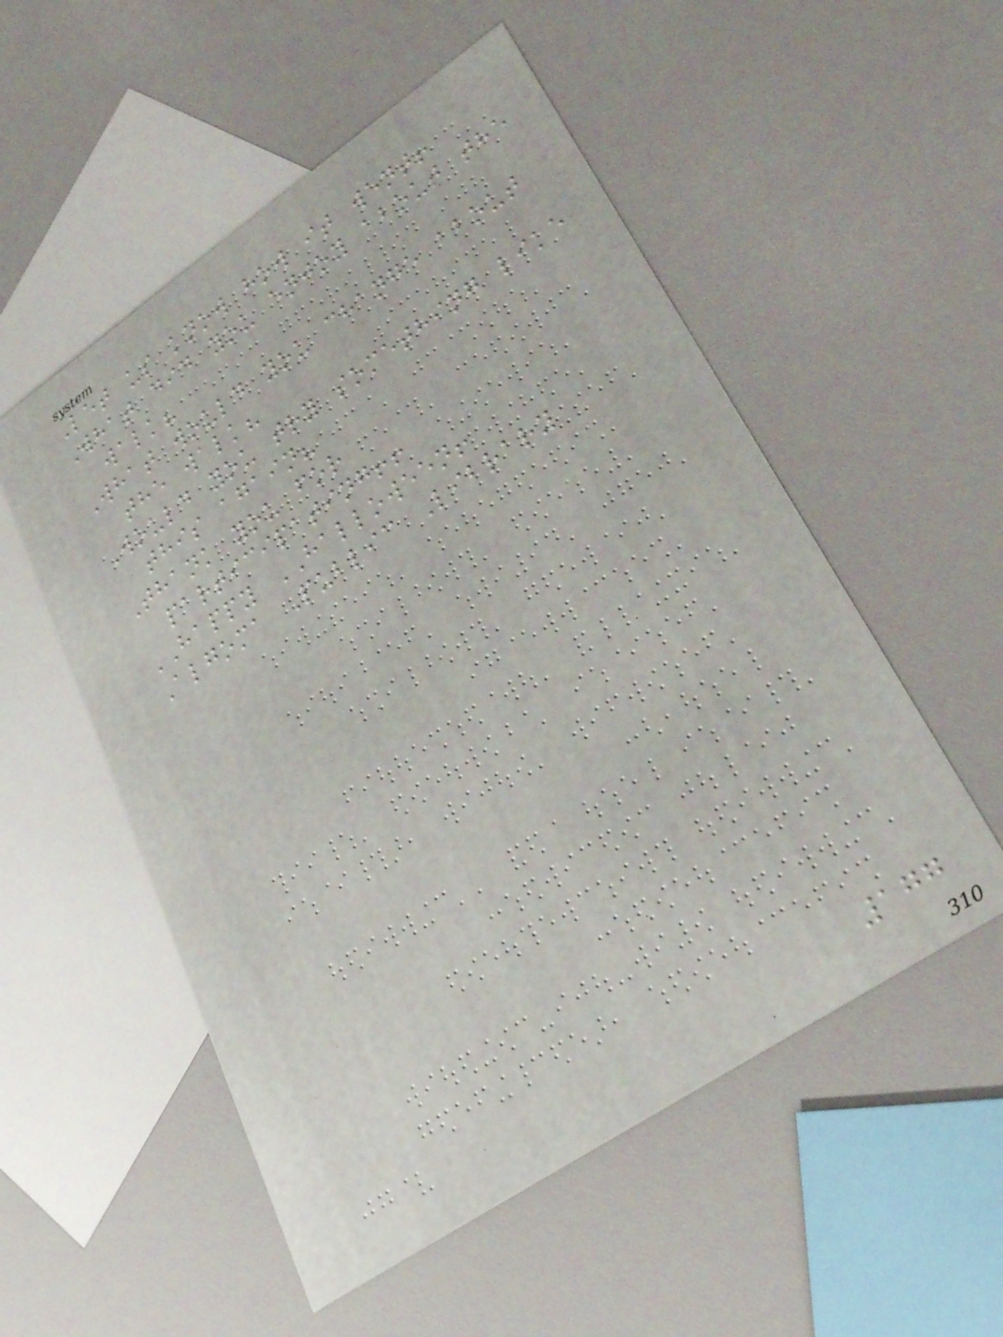Let us know how it went!
What did you enjoy about the
walk?
What would you change about
the walk?
Would you try something like
this again?
Thank you for
participating!!
HAPPY HALLOWEEN!
Algoma Public Library
177
